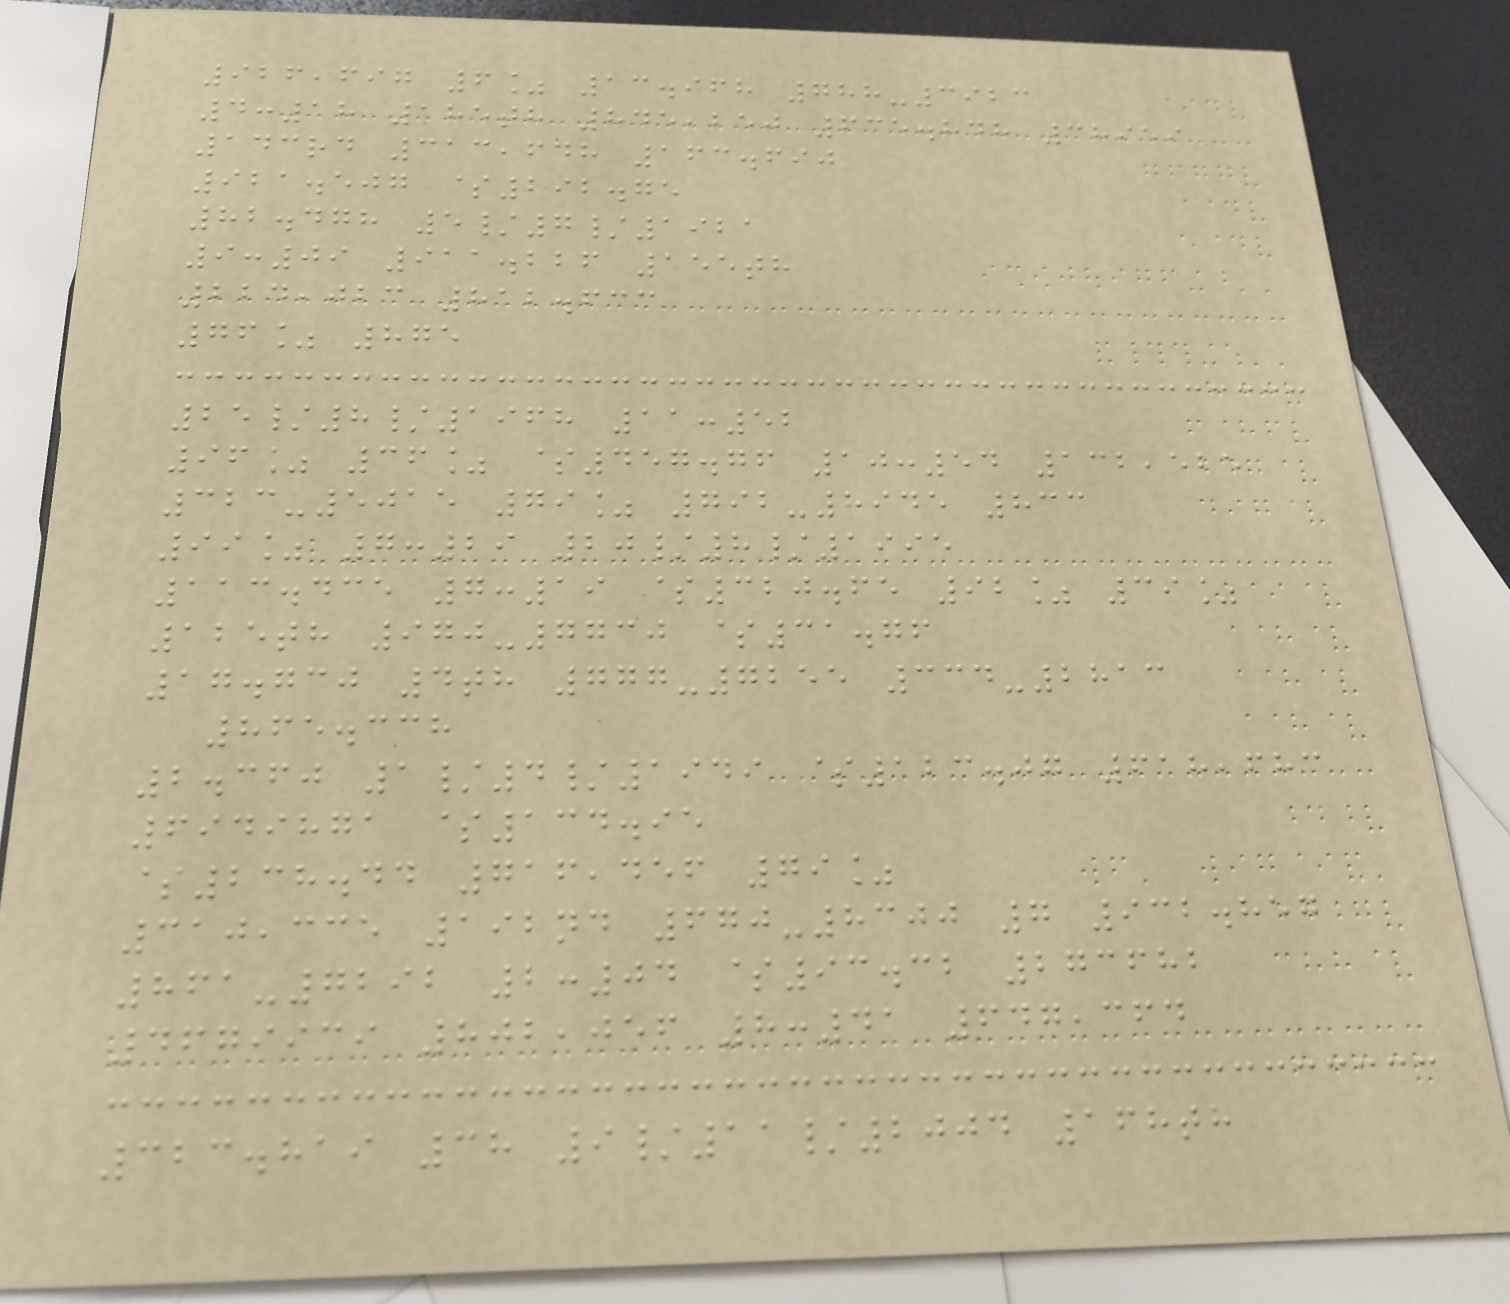926,697 6% 13.968 788-3923
4:18 185th 845,250 635.848 38959
143rd 313,648 163.690
921.507 $292.75
82.478 5/7/1921
9:09 911.226 155th
224,023 812.633
76% 875
25/8/1968 11:52
96% 36% $457.76 10:54 132,525
323-5015 79% 792-8945 833
99% 7:29 20/8/1995
113.435 7:19 $320.65 92% 39%
125th 970-7730 $31.76
17.730 4th 777-7255 334-2813
865.338
2.360 1/4/1949 $123.07 618,683
6949871 $134.95
$238.44 716,456 79%
310,335 192nd 670-8300 7 932.857
861-7292 2:04 $93.32 273682
4679939 802,056 8:41 647,364
323.819 38 9/11/2004 168th
